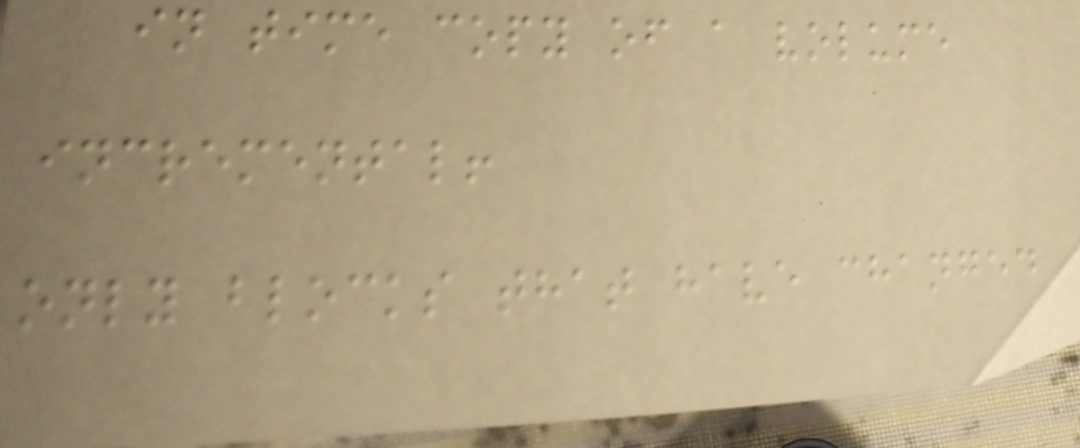in time copy of a volume
incremental!
only blocks that have changed
